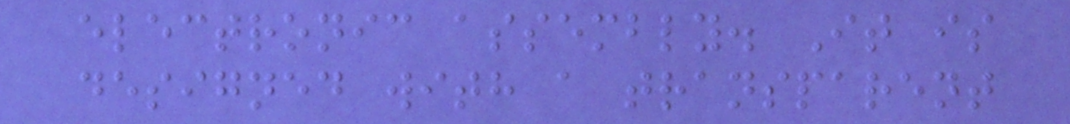electronic assembly. It is
designed with a transparent
